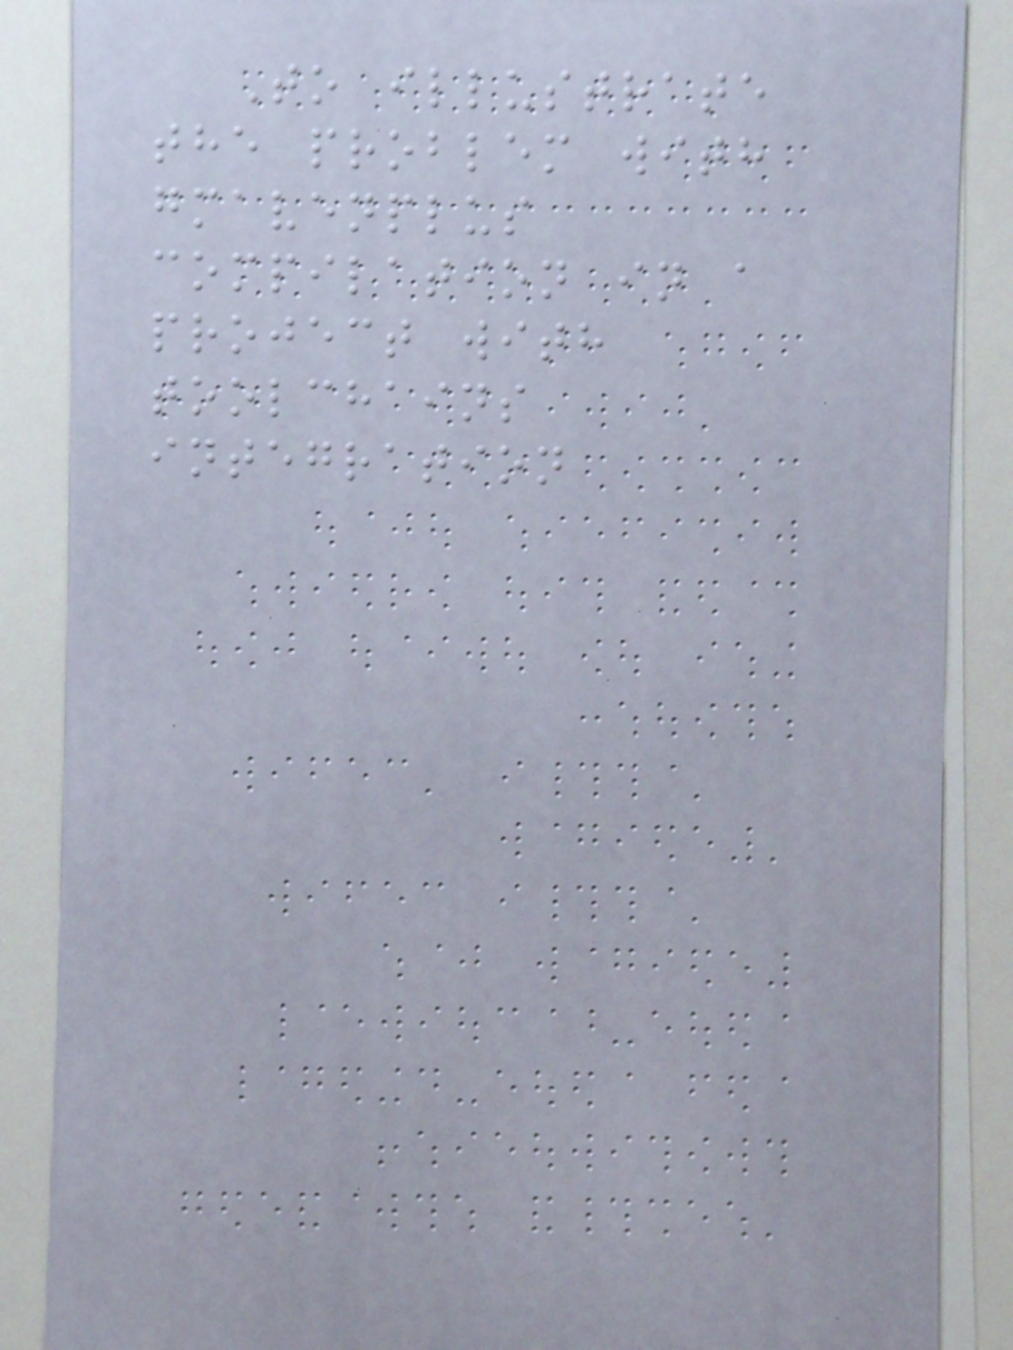To illustrate
the problem with
gmavenplus
compilation in a
project with
toolchains
integration
